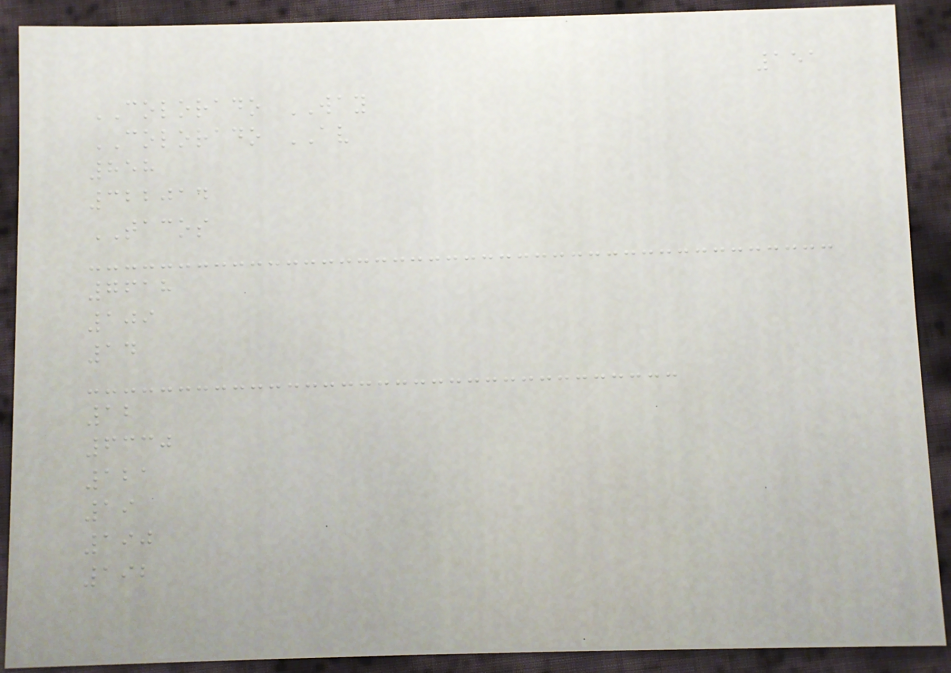151
COLORADO WAY
COLORADO AV
858
322014
TACOS
7618
109
14
12
6330
121
19
190
192
